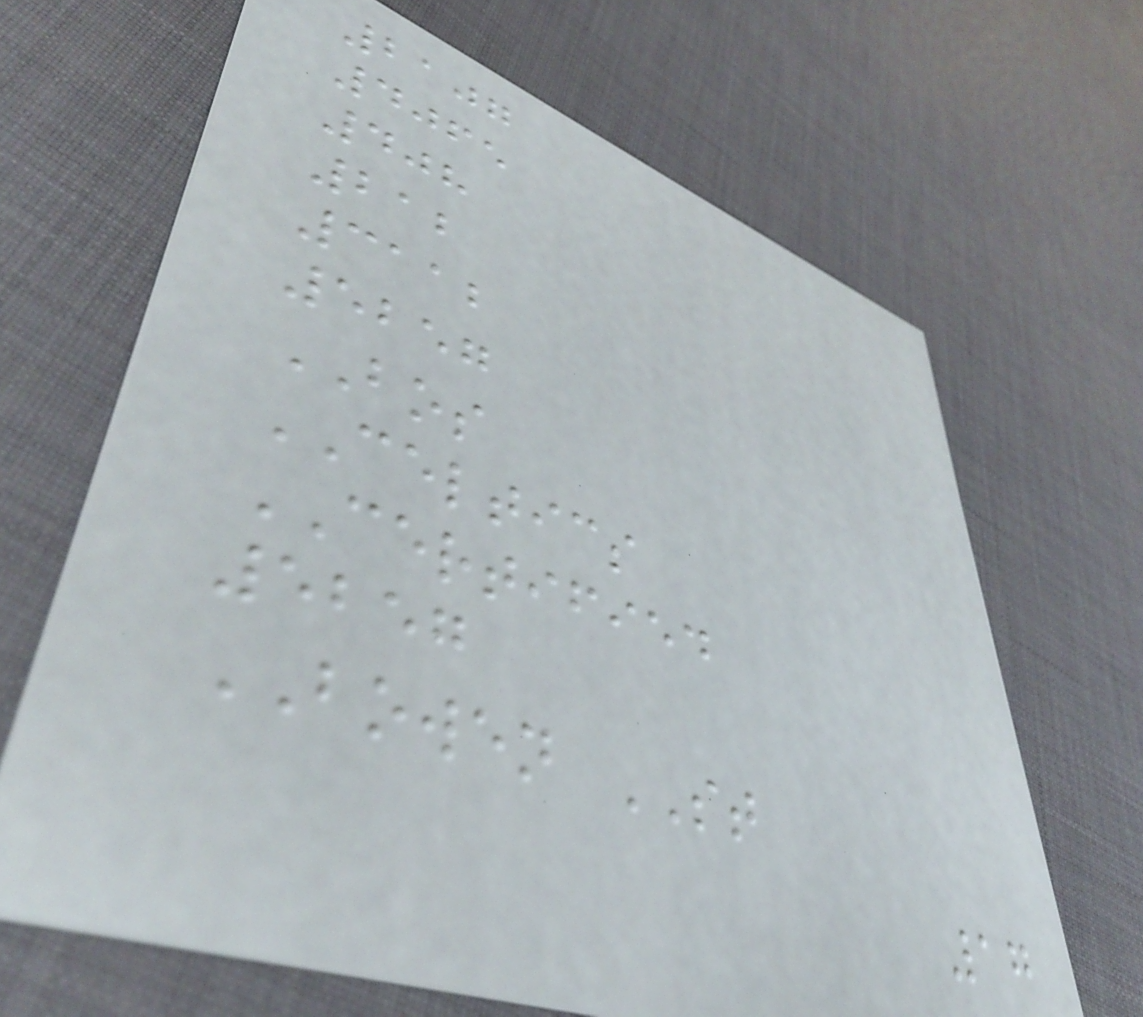2107
4065
408
212
3112
5257
BOS
CELTICS
CERTIFIED
5257
BOWEN ST
17
